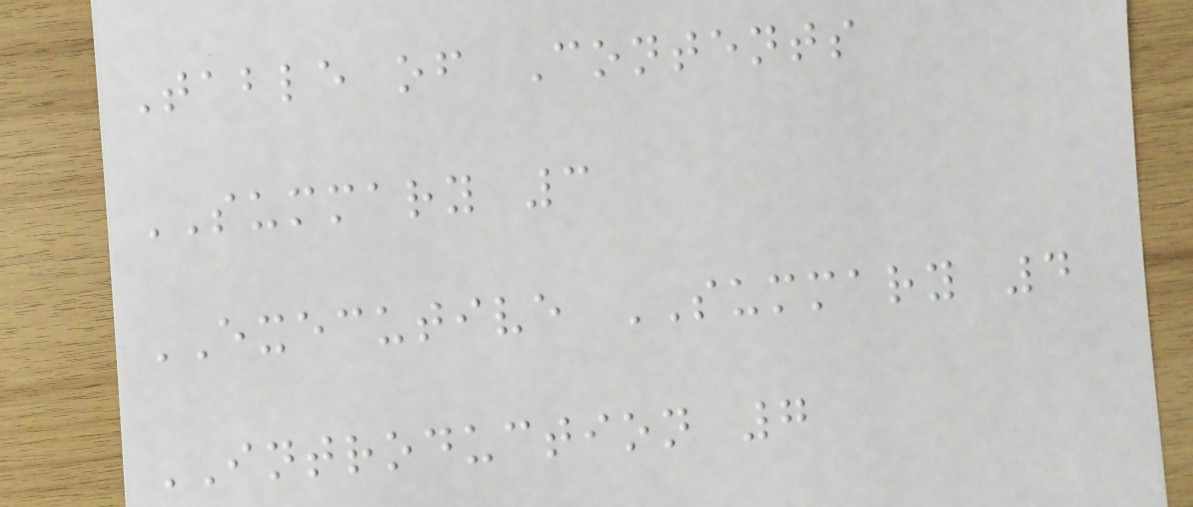Table of Contents
SUMMARY 3
EXECUTIVE SUMMARY 4
INTRODUCTION 7
